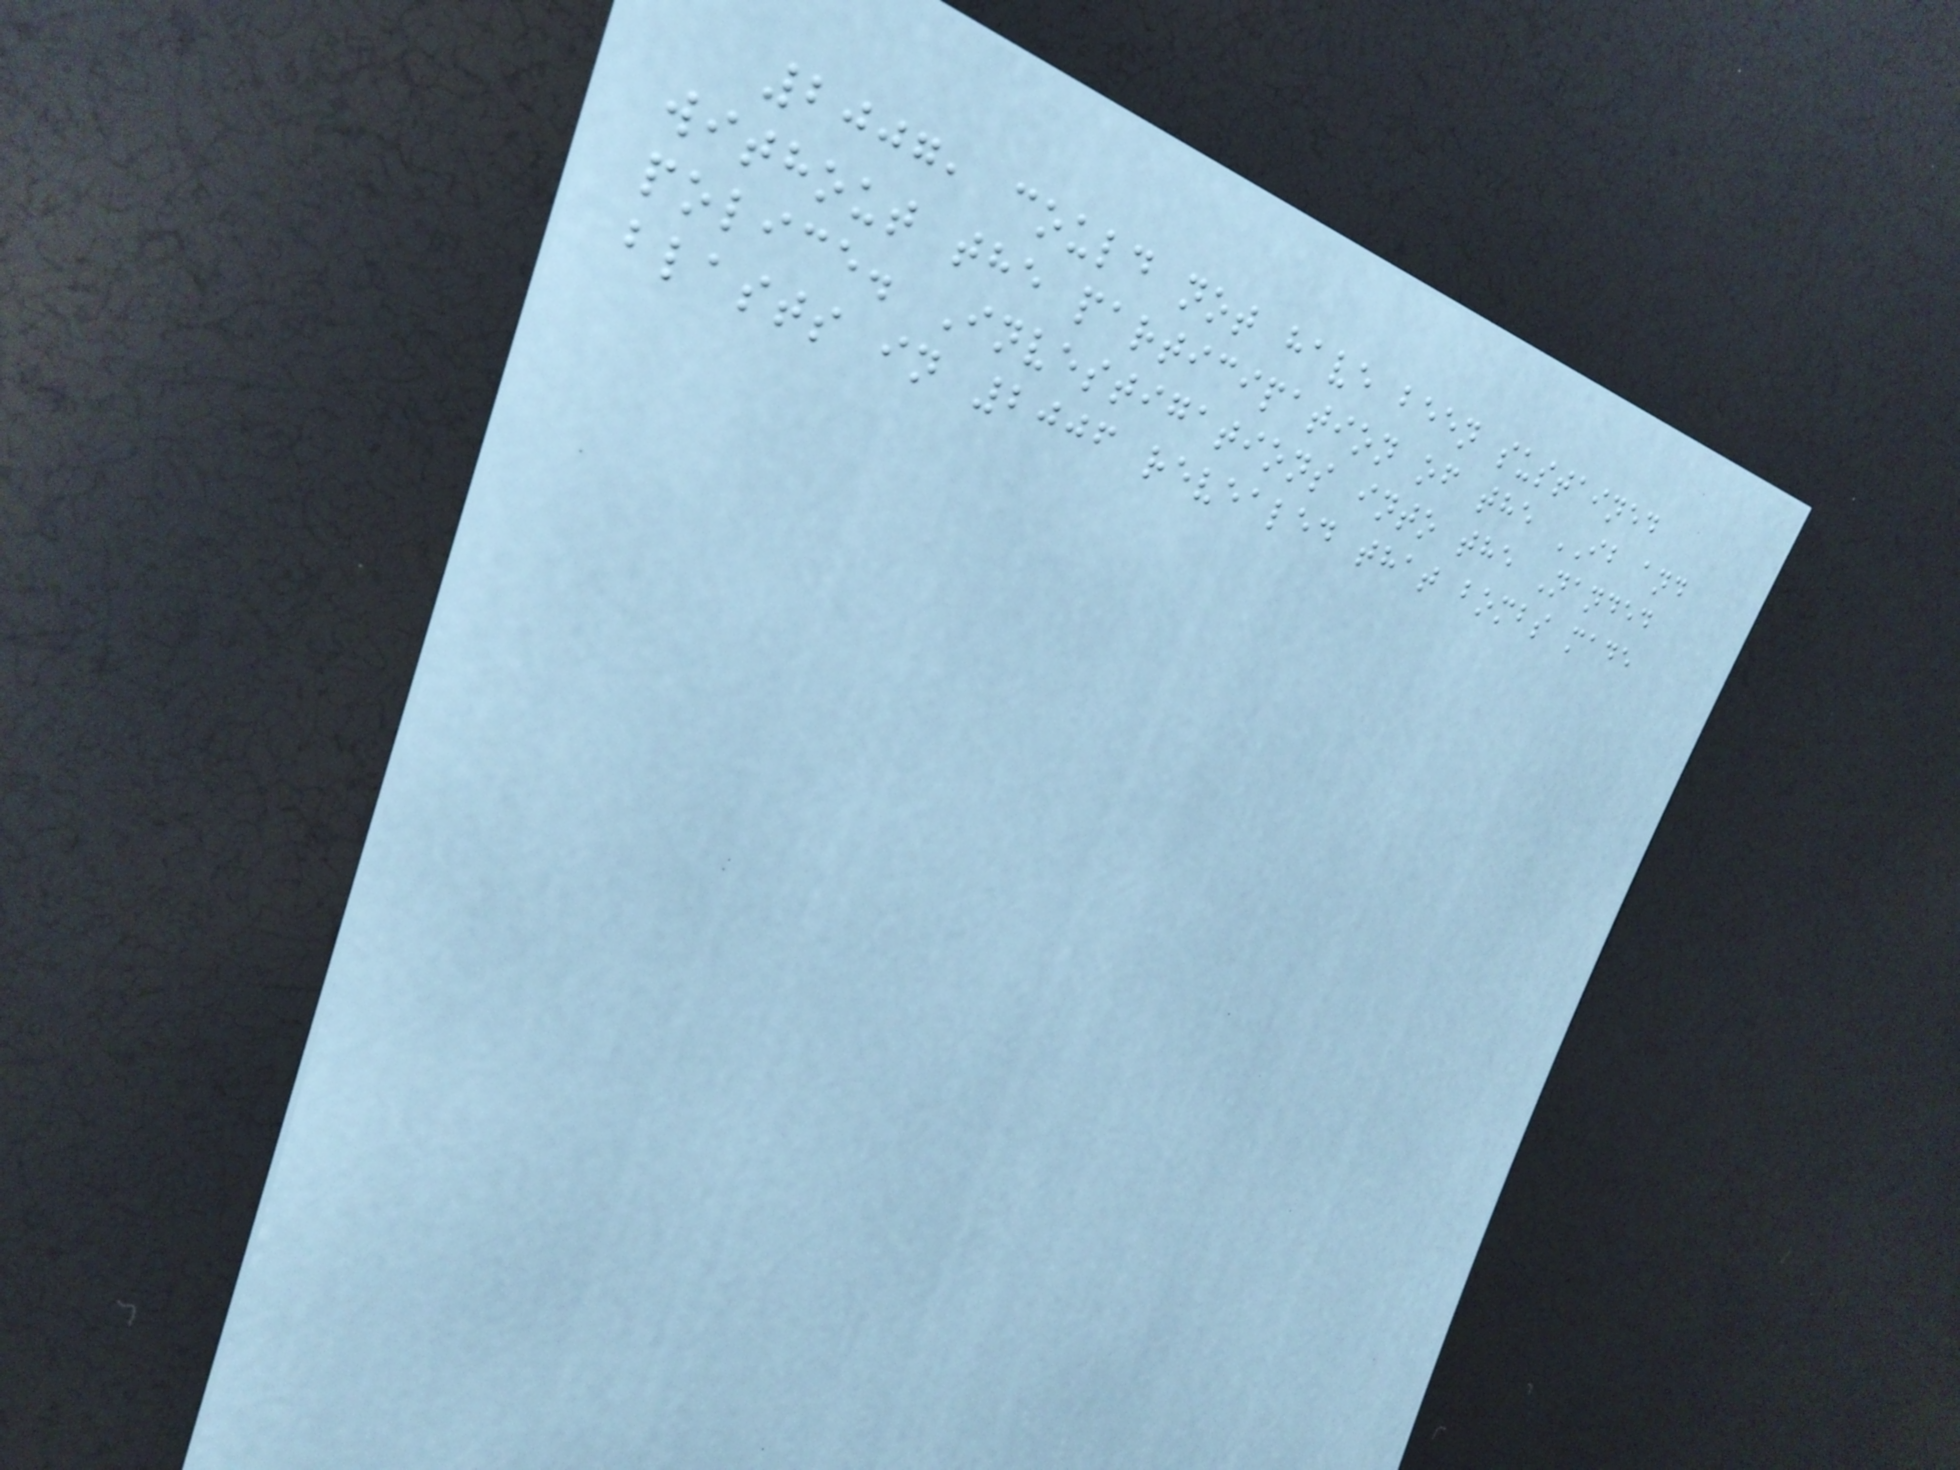2007, could not have been sustained
without the participation of the IB and
police. Investigations into the Nanded
blasts in 2006 revealed that bombs made
